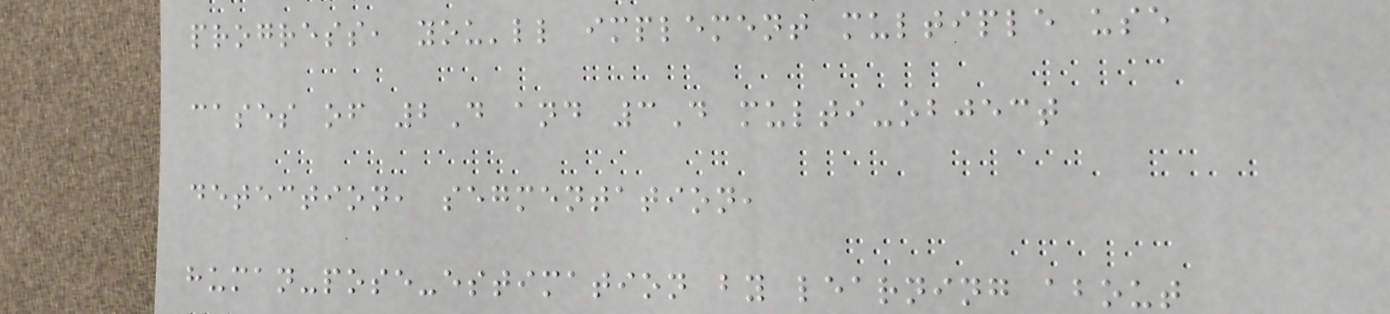progress, you'll implement multiple use
cases of 2D and 3D multi-object
detection, segmentation,
human-pose-estimation by learning about
